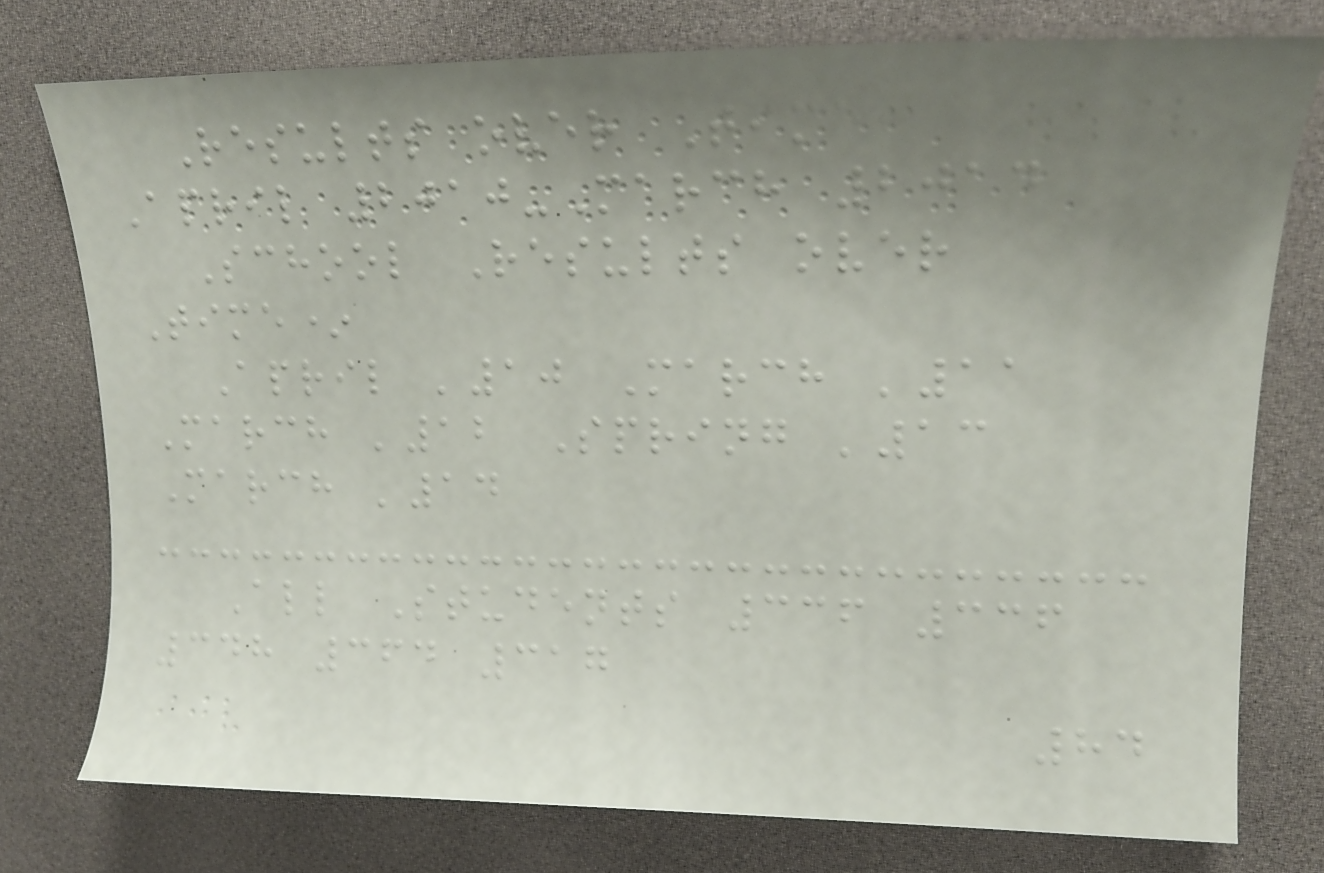Results over Time,
April 2010-March 2014
School Results over
Time*
April '10 March '11
March '12 Spring '13
March '14
All Students 336 336
348 364 317
84
